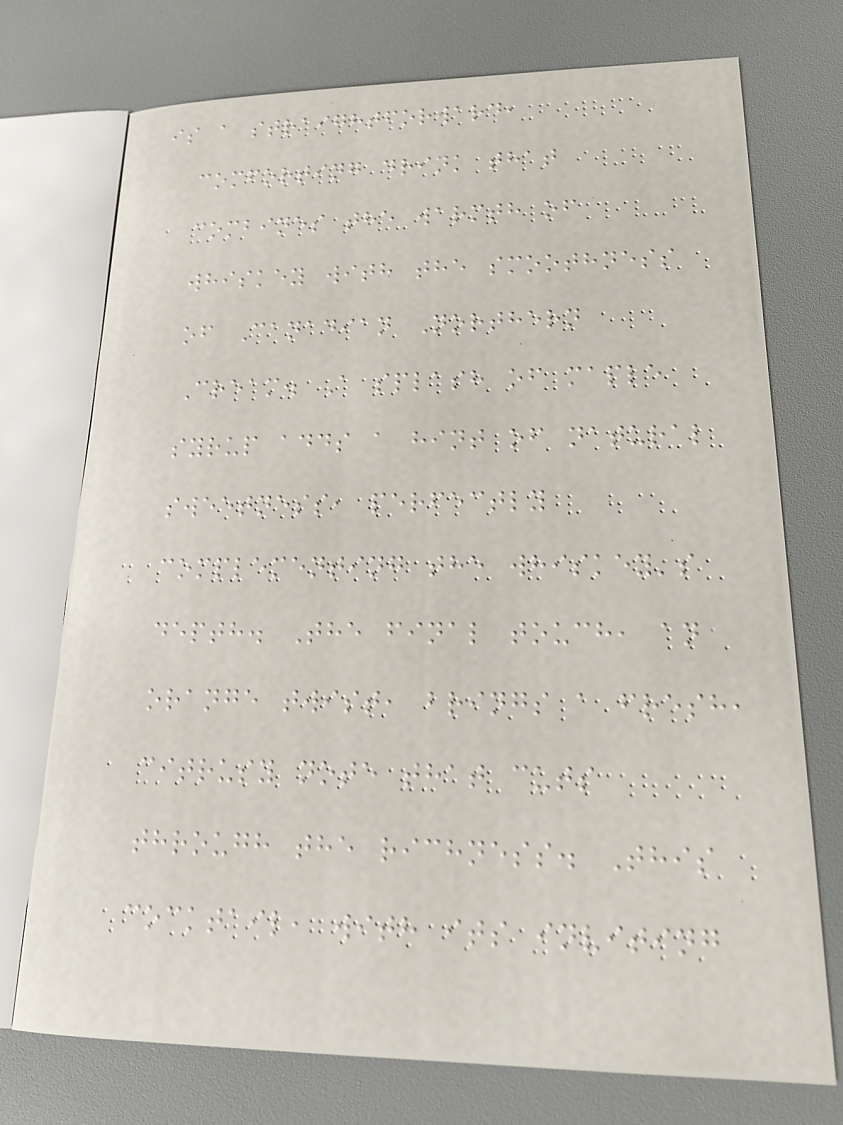is a straightforward,
comforting drink that
combines the warmth of
whiskey with the smoothness
of Canadian Northern
Cream. A splash of maple
syrup adds a hint of natural
sweetness, perfectly
complementing the whiskey's
depth. The final touch, an
orange twist, brings a fresh,
citrusy note that cuts
through the richness. This
cocktail, with its inviting
